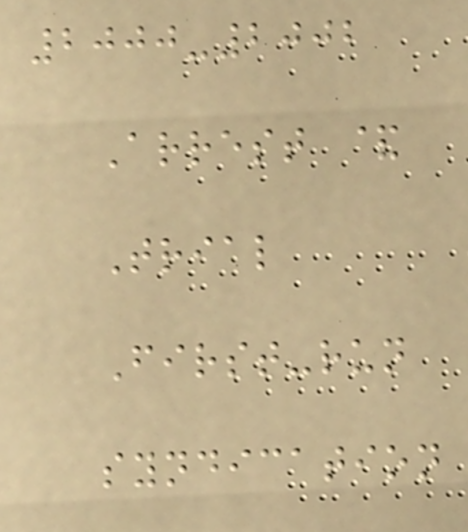2000-2002
Arrest &
Trial
First-run
syndication
